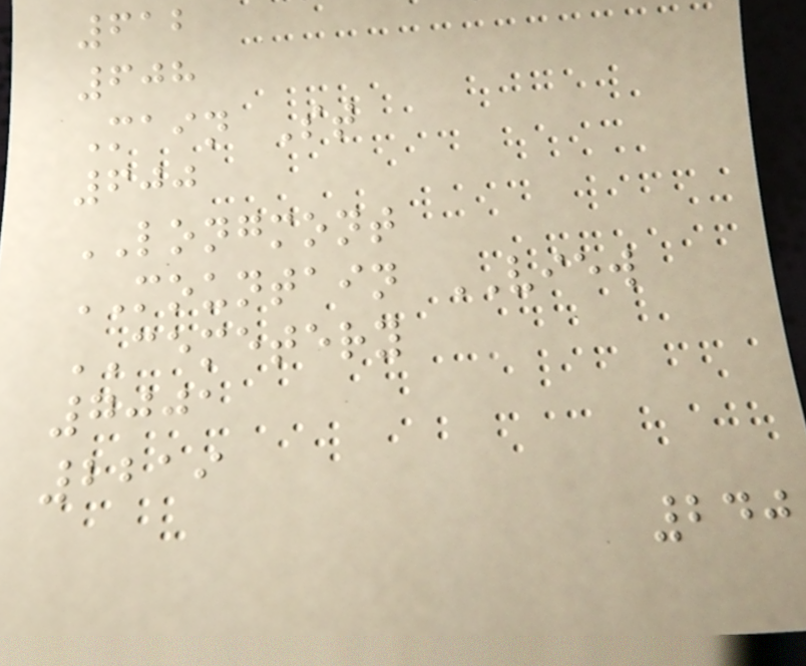612
608
Main St
600
LONGMONT
MOUNTAIN VIEW
CEMETERY
7001
2219
240
